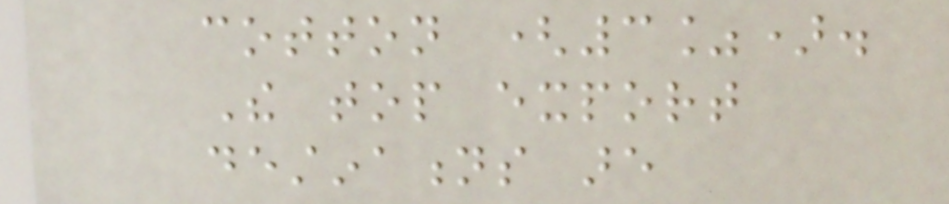cotton (3%).
The top export
destinations are
